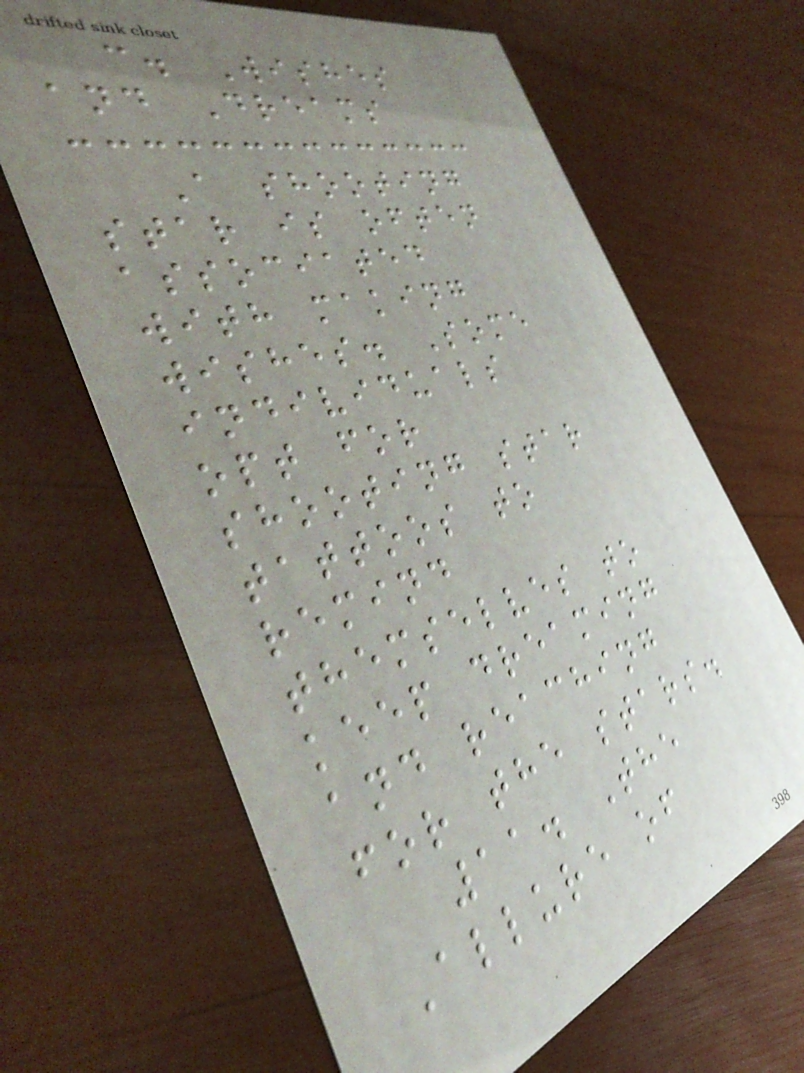c. Wishes
and Dreams
A shooting
star is often
associated
with making
wishes. Some
individuals
opt for
shooting star
tattoos to
remind
themselves to
keep dreaming
and reaching
for the stars.
11. The
Allure of
